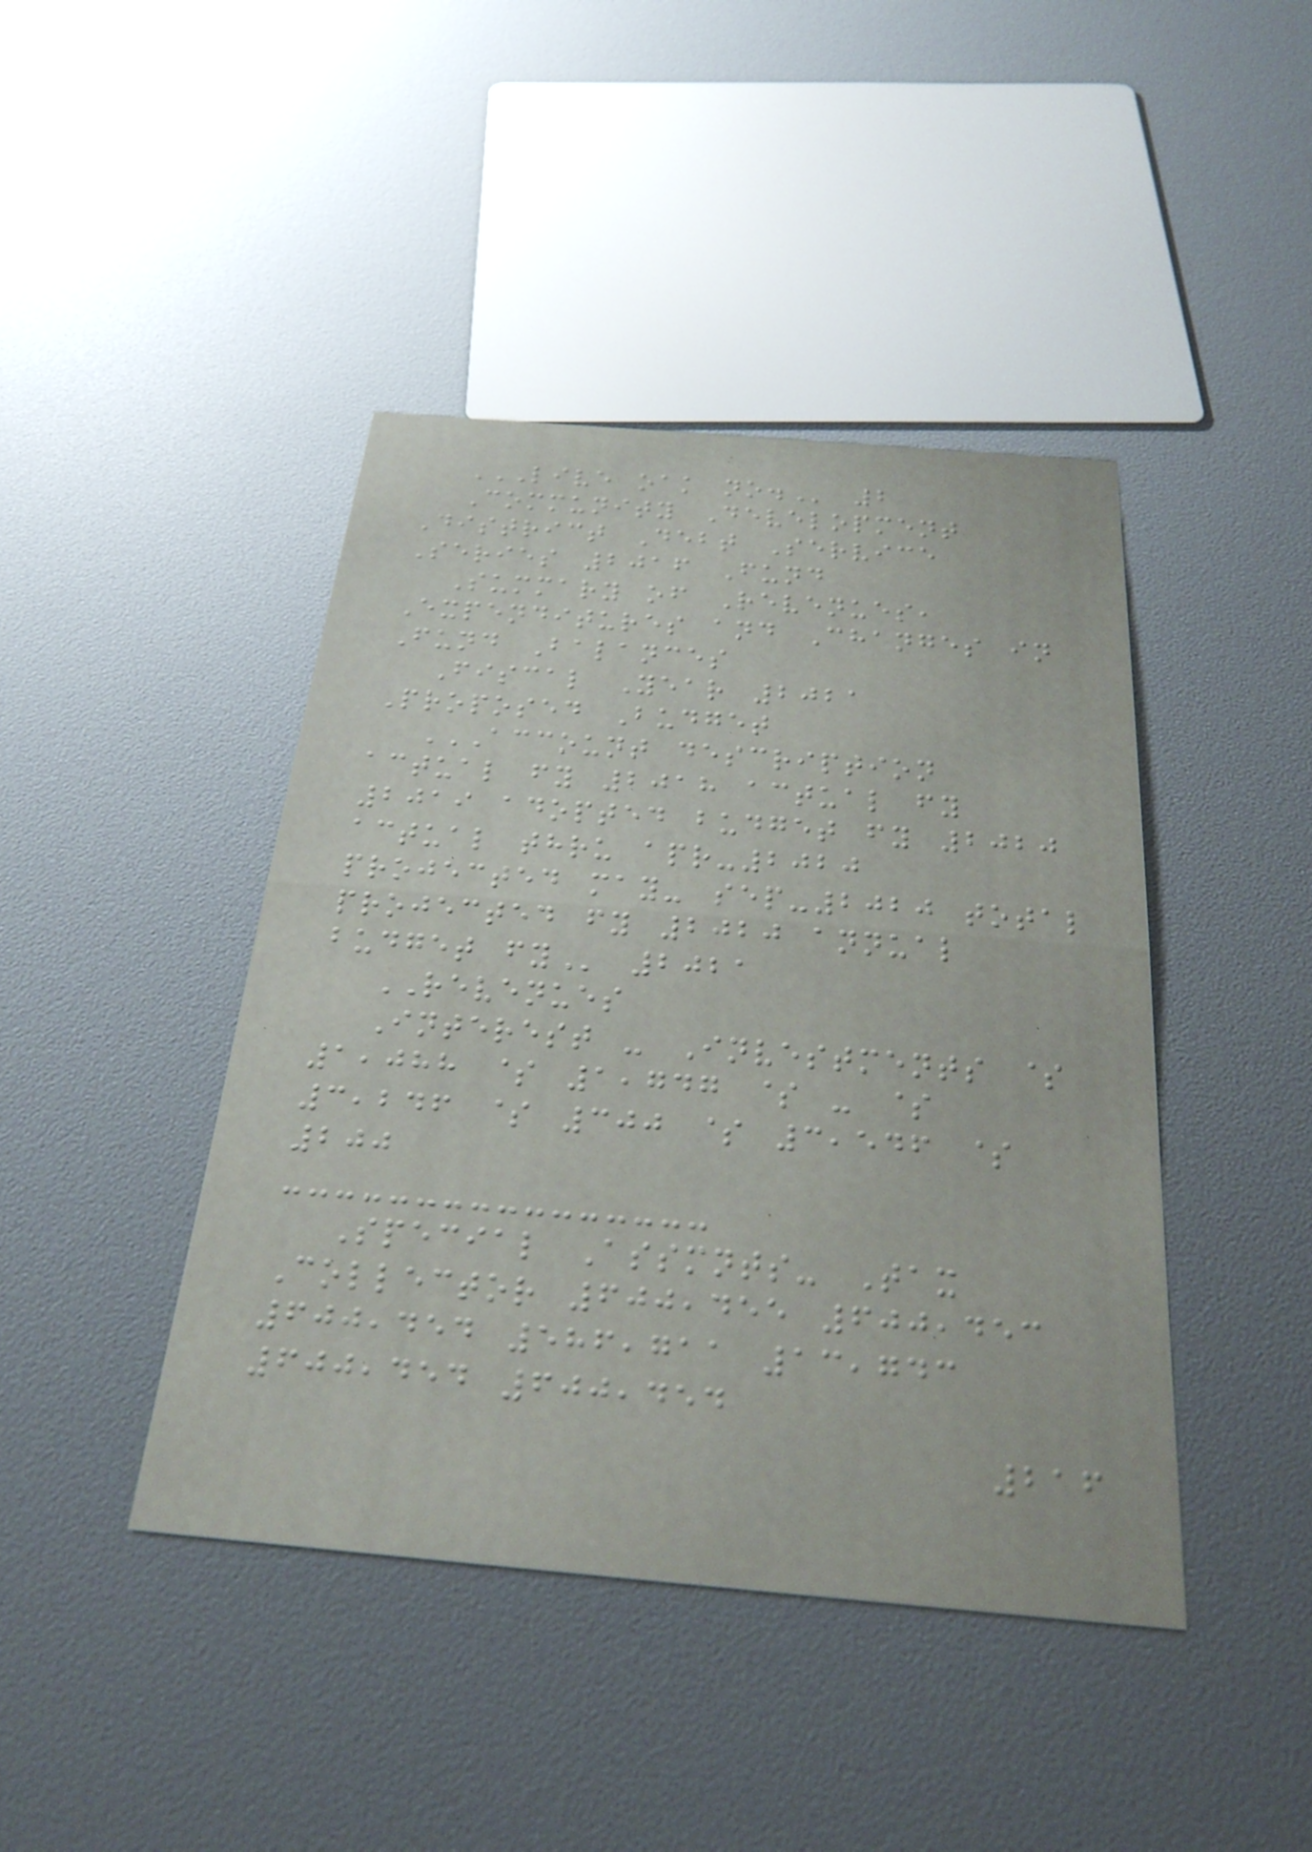LIVE OAK NO. 2
Community Development
District Debt Service
Series 2016 Fund
Summary of Revenues,
Expenditures and Changes in
Fund Balances
Fiscal Year 2021
Proposed Budget
ACCOUNT DESCRIPTION
ACTUAL FY 2018 ACTUAL FY
2019 ADOPTED BUDGET FY 2020
ACTUAL THRU APR-2020
PROJECTED MAY- SEP-2020 TOTAL
PROJECTED FY 2020 ANNUAL
BUDGET FY 2021
REVENUES
Interest - Investments $
1,088 $ 1,747 $ - $
3,246 $ 300 $ 3,546 $
200
Special Assmnts- Tax
Collector 600,455 600,453
600,454 586,711 13,743
600,454 600,454
216
